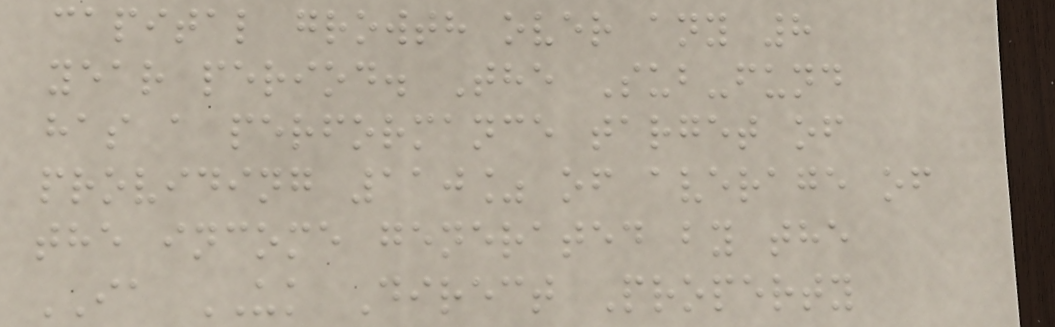capital growth over any 8
year period. The Sub-fund
has a performance target of
providing 110% of average of
the income generated by the
IA UK Direct Property
